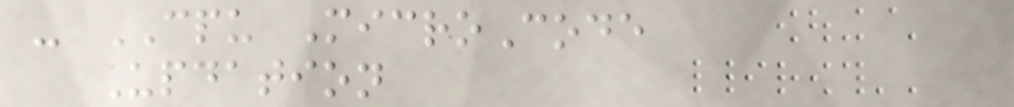- CPU MicroCode
Updation
